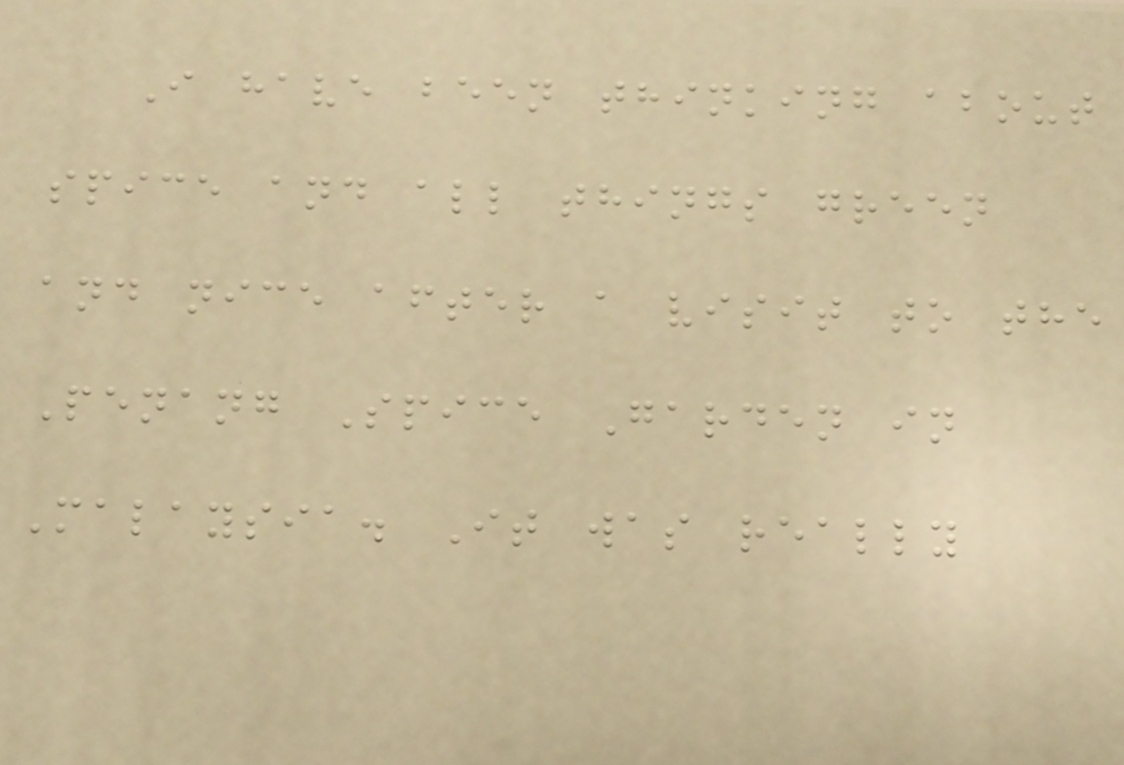I have been thinking about
spice and all things green
and nice after a visit to the
Penang Spice Garden in
Malaysia. It was really
